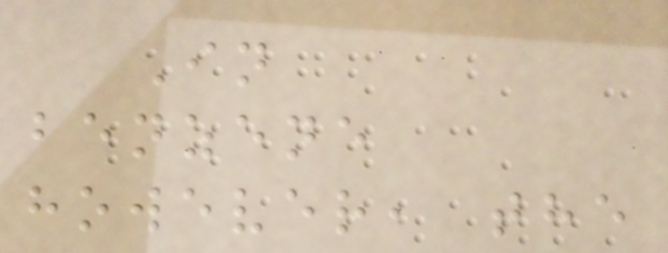In
benzene
however, the
